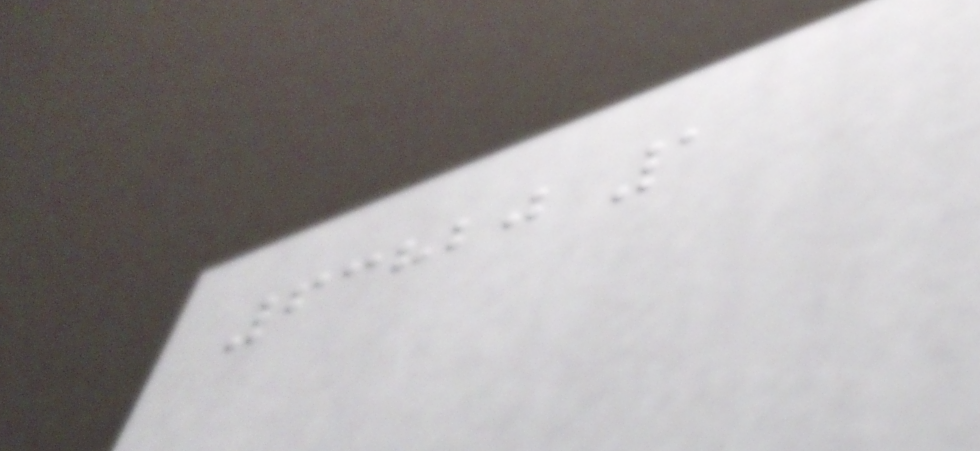63820 1
